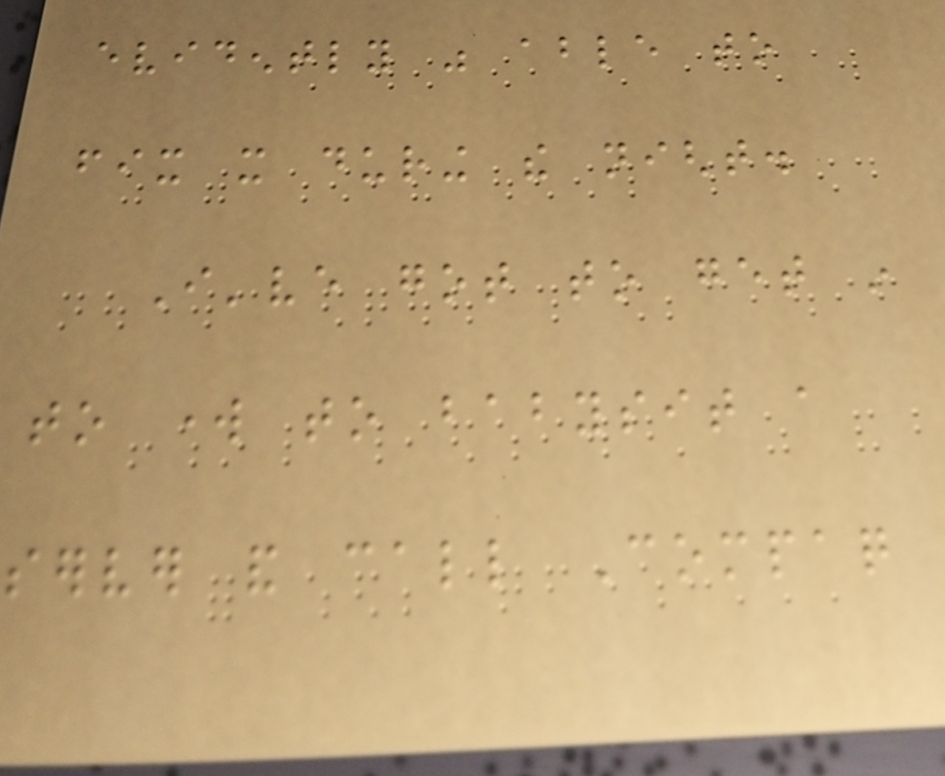evidently was able to
fix it during the night.
I've got to get in
to work to babysit a
server and call Compaq
